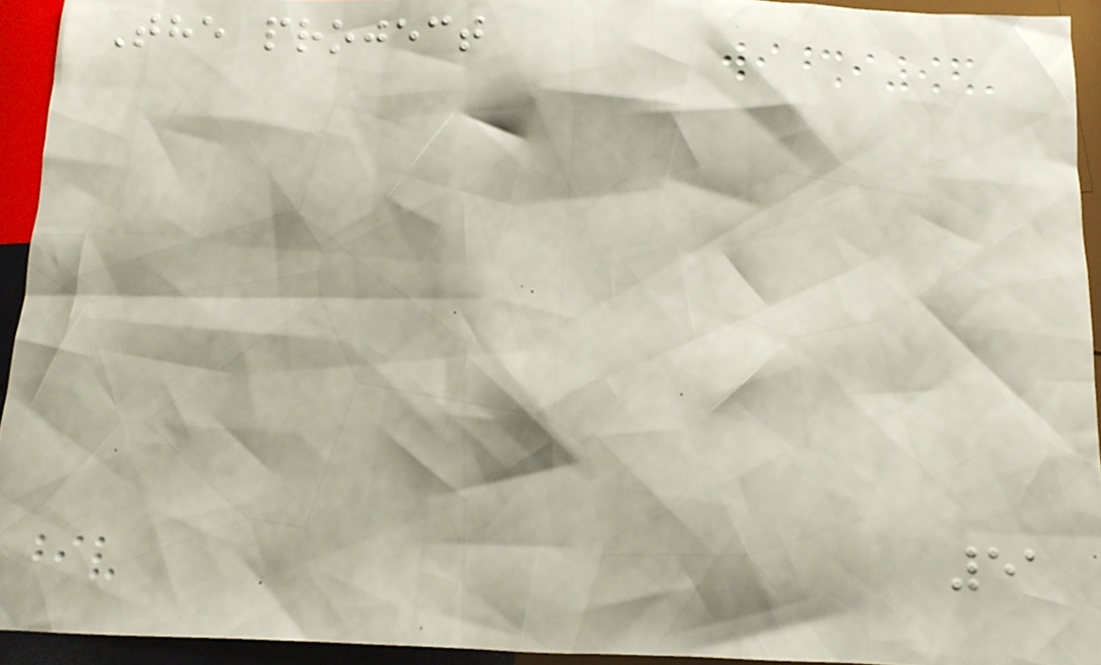The project
51
